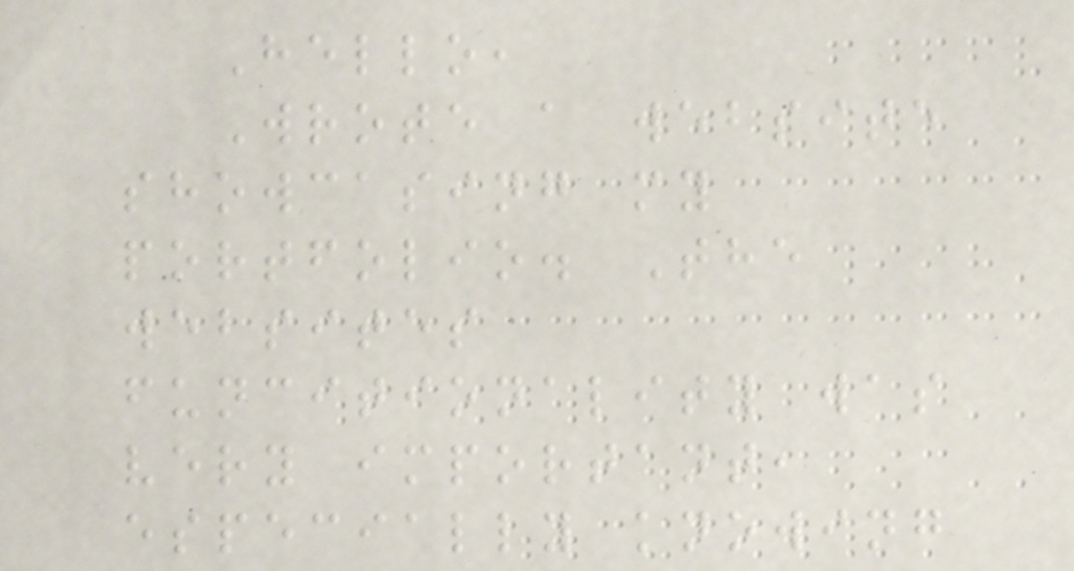Hello,
Wrote a website
showcasing my
portfolio. The
websites
funcitionality was
very important,
especially knowing
